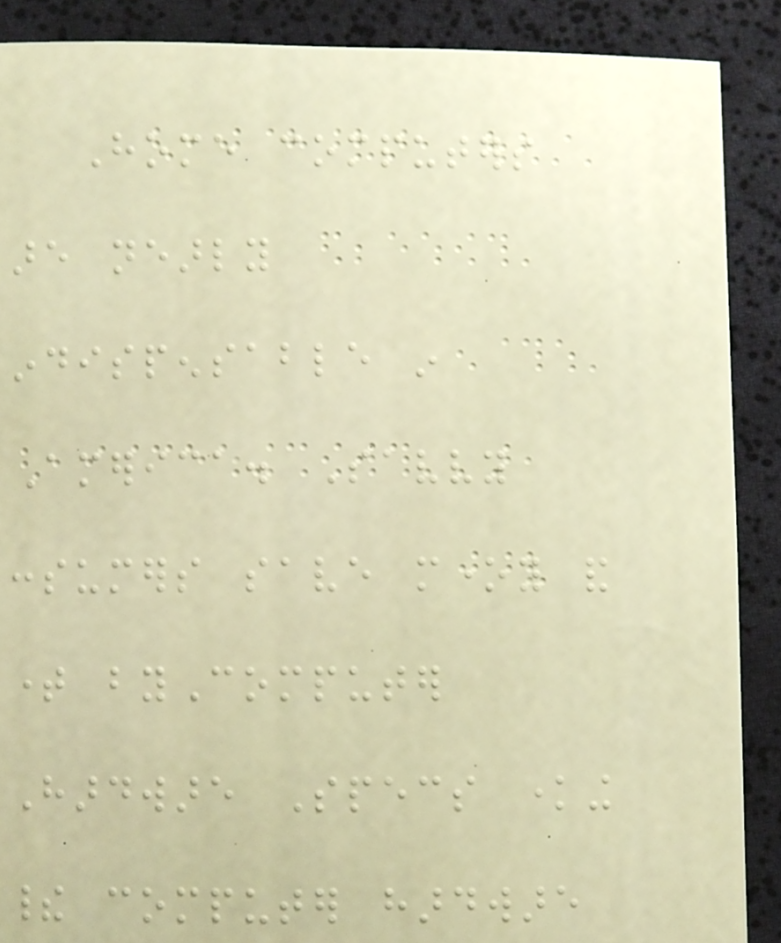Home computers
are nearly
indispensable in
America. Savvy
consumers save money and
time byComputer
Hardware Specs knowing
their computer hardware
